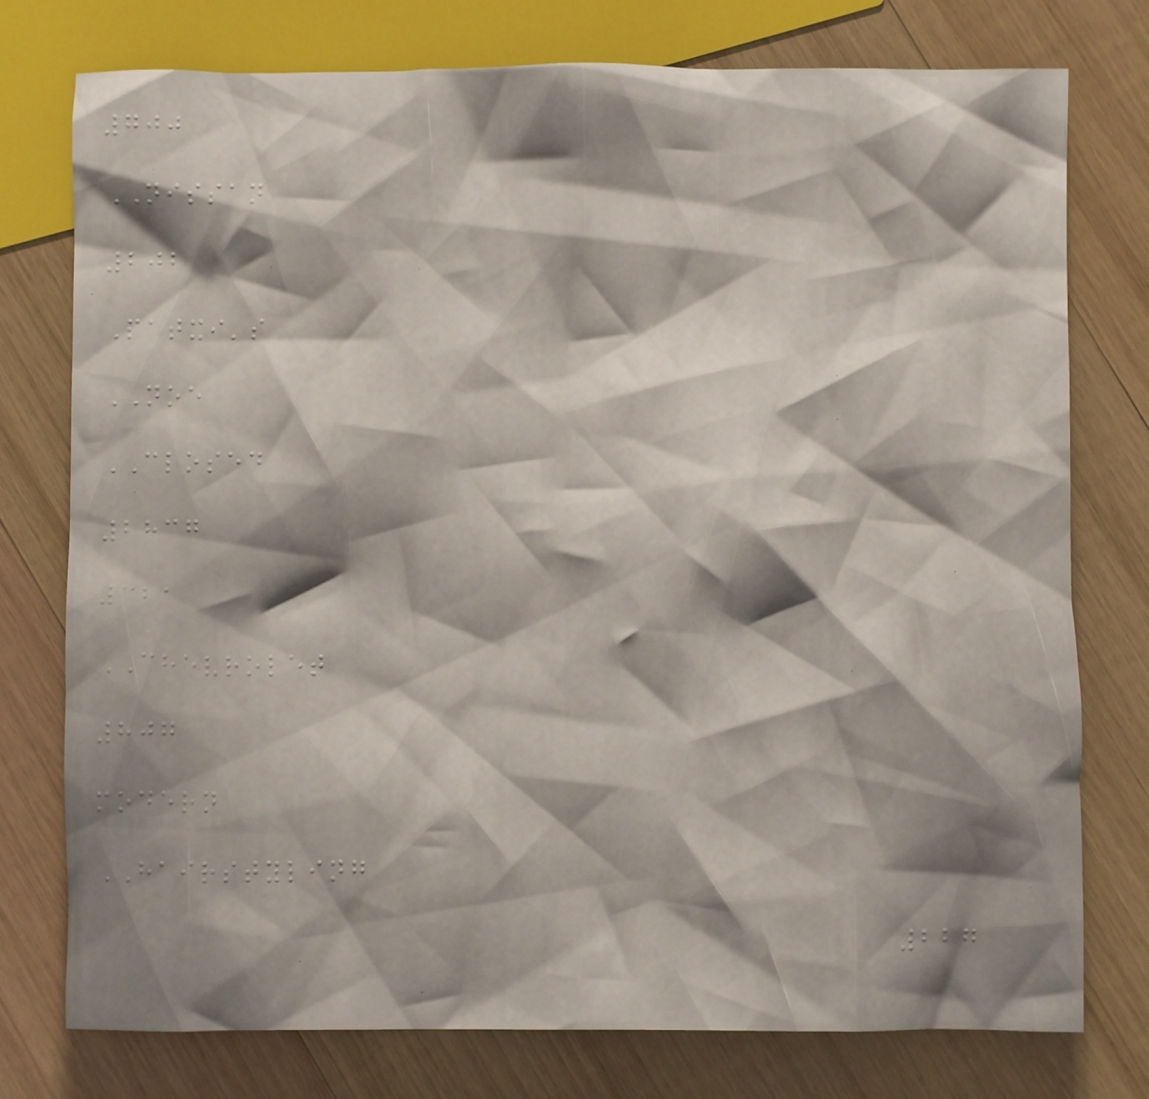700
NISSAN
202
Patxi's
NOE
CLOSED
2837
321
CHEVROLET
807
modern
HAIRSTYLING
227
